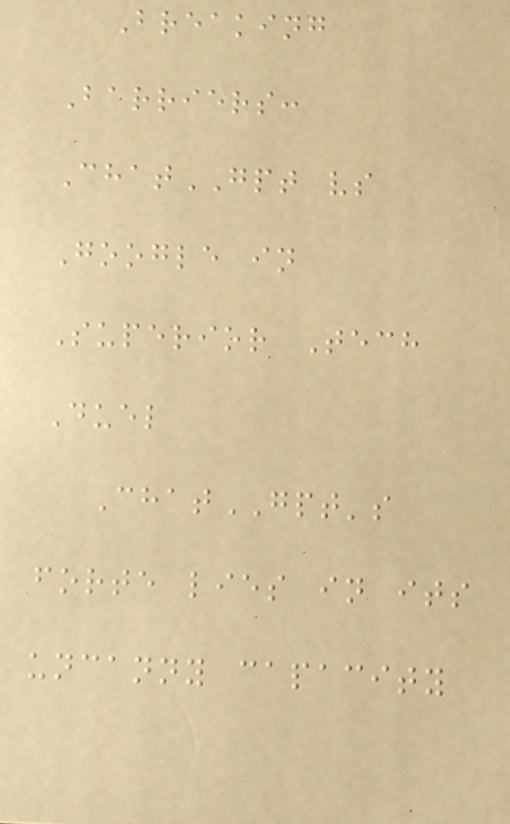Breaking
Barriers:
ChatGPT vs
Google in
Superior Tech
Duel
ChatGPT's
forte lies in its
uncanny capacity
